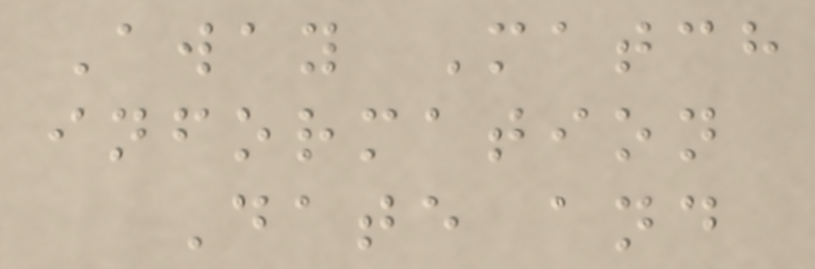Away Match
information
Date and
